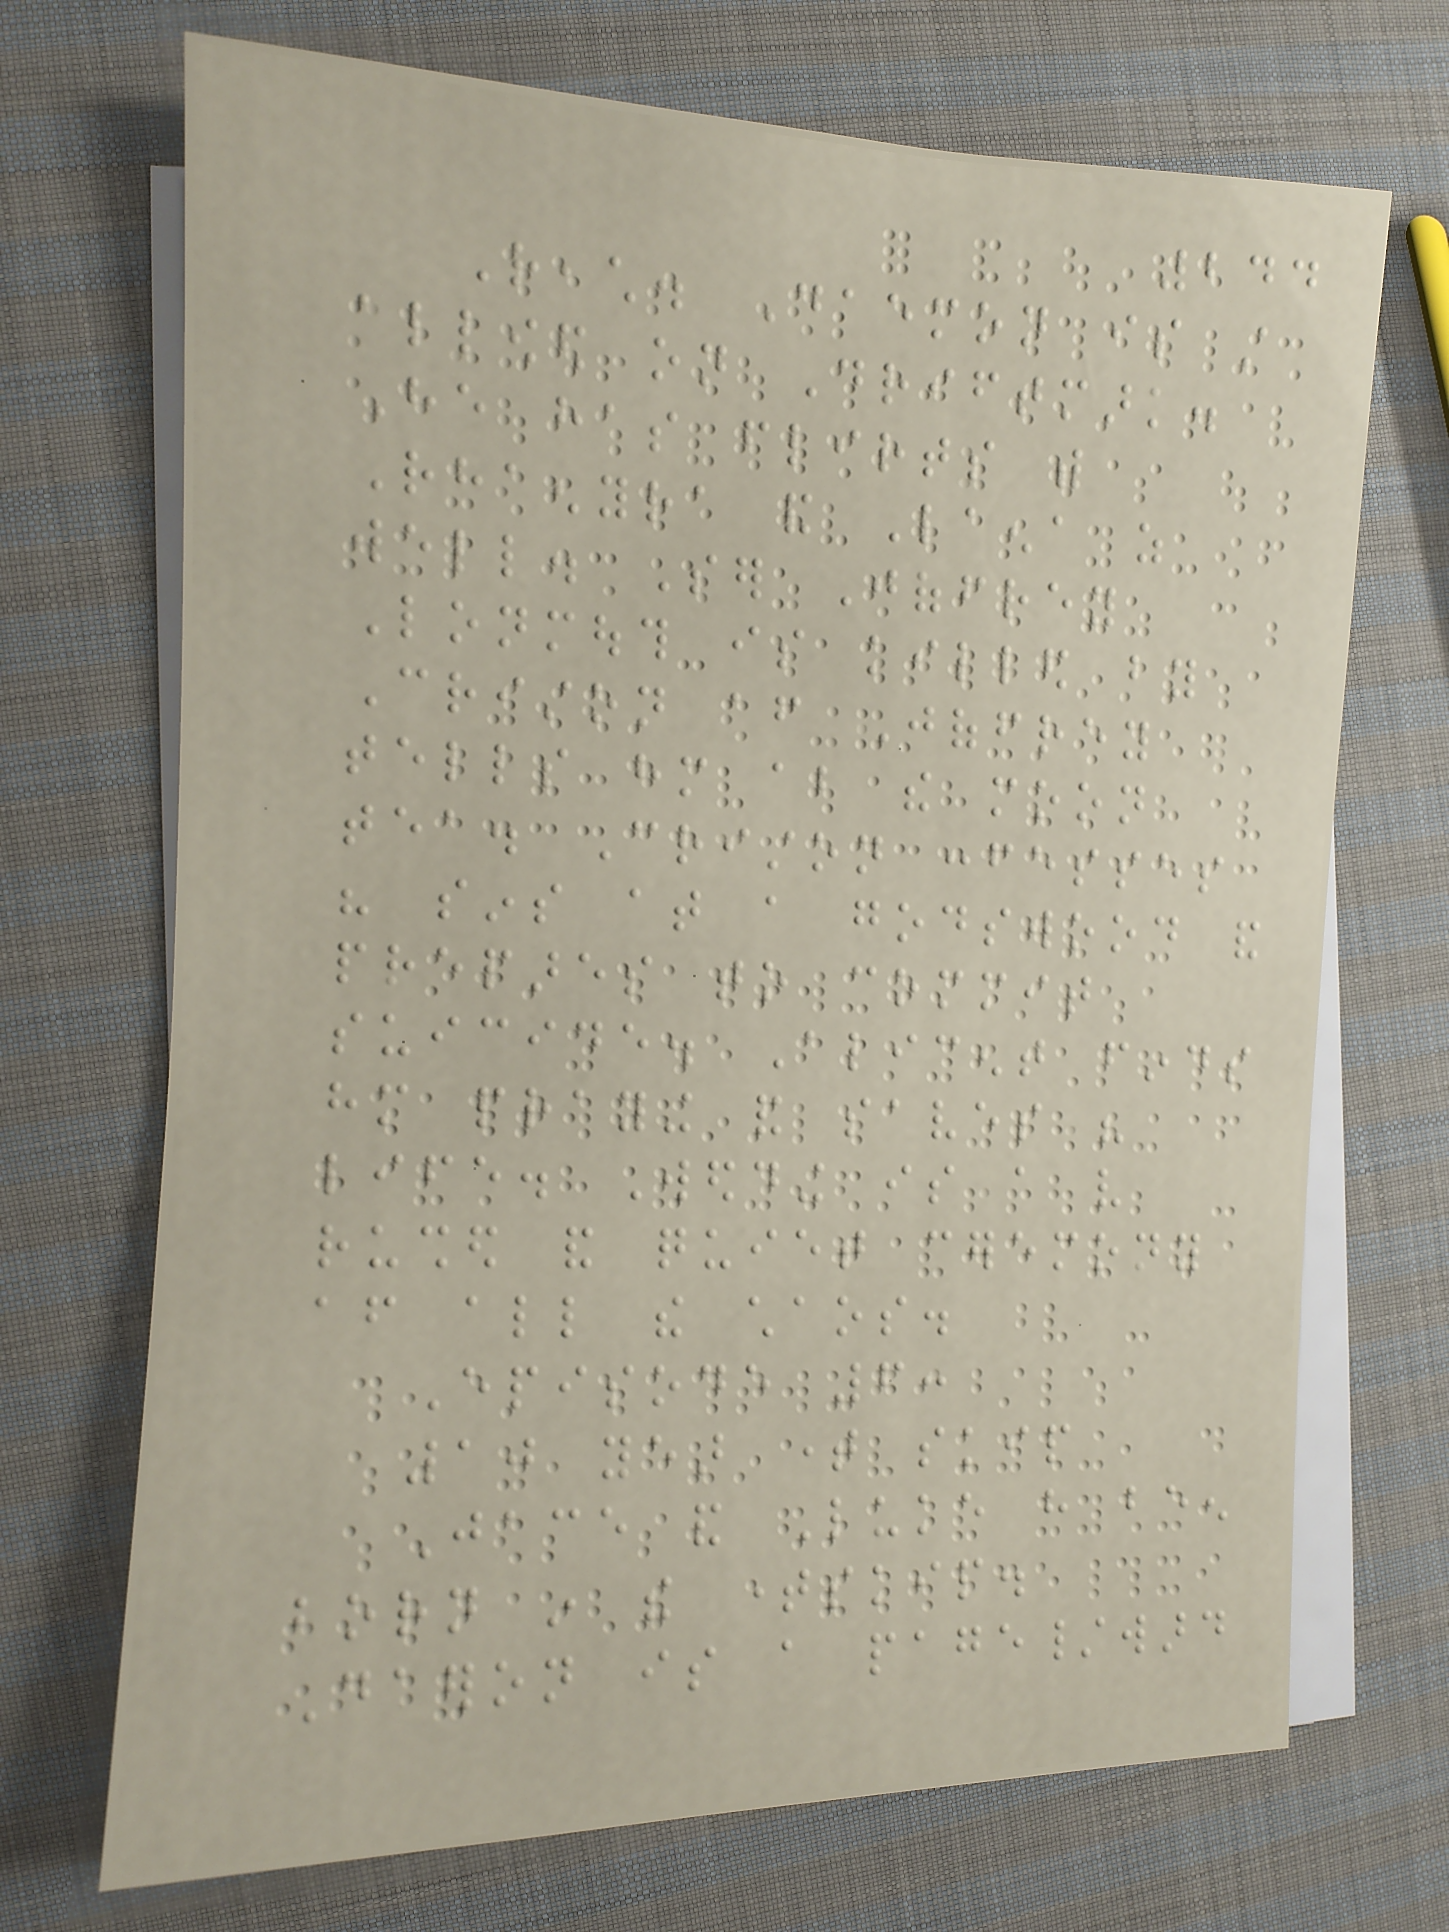244
Reach. Daemon is still
allowed on Driftmark.
He has flirts with
Rhaenyra and Laena as
well. Ser Joffrey
Lonmouth is killed by
Criston after Joffrey
tells him about the moon
tea. Criston confesses
his sins at a godswood and
prepares to commit
suicide. Alicent finds
him praying and saves his
life. Wedding is a very
rushed and quiet ceremony
after all the chaos.
Episode 6:
10 year time skip
Jace and Luke have been
born in the timeskip.
Daeron is a page/ward
